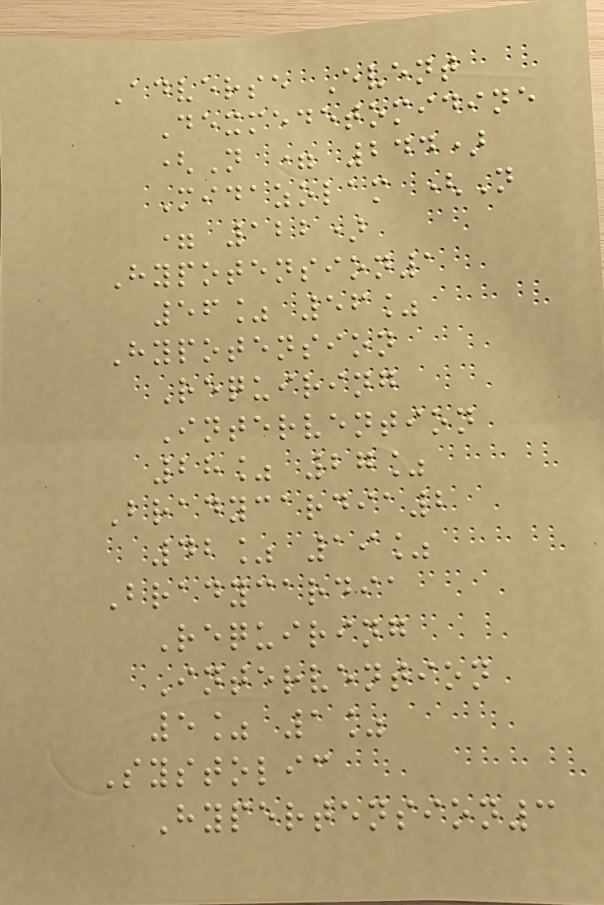Adverse Event
Dexmedetomidine
(N = 244)
Midazolam (N
= 122)
Hypotension1
56% 56%
Hypotension
Requiring
Intervention
28% 27%
Bradycardia2
42% 19%
Bradycardia
Requiring
Intervention
5% 1%
Systolic
Hypertension3
